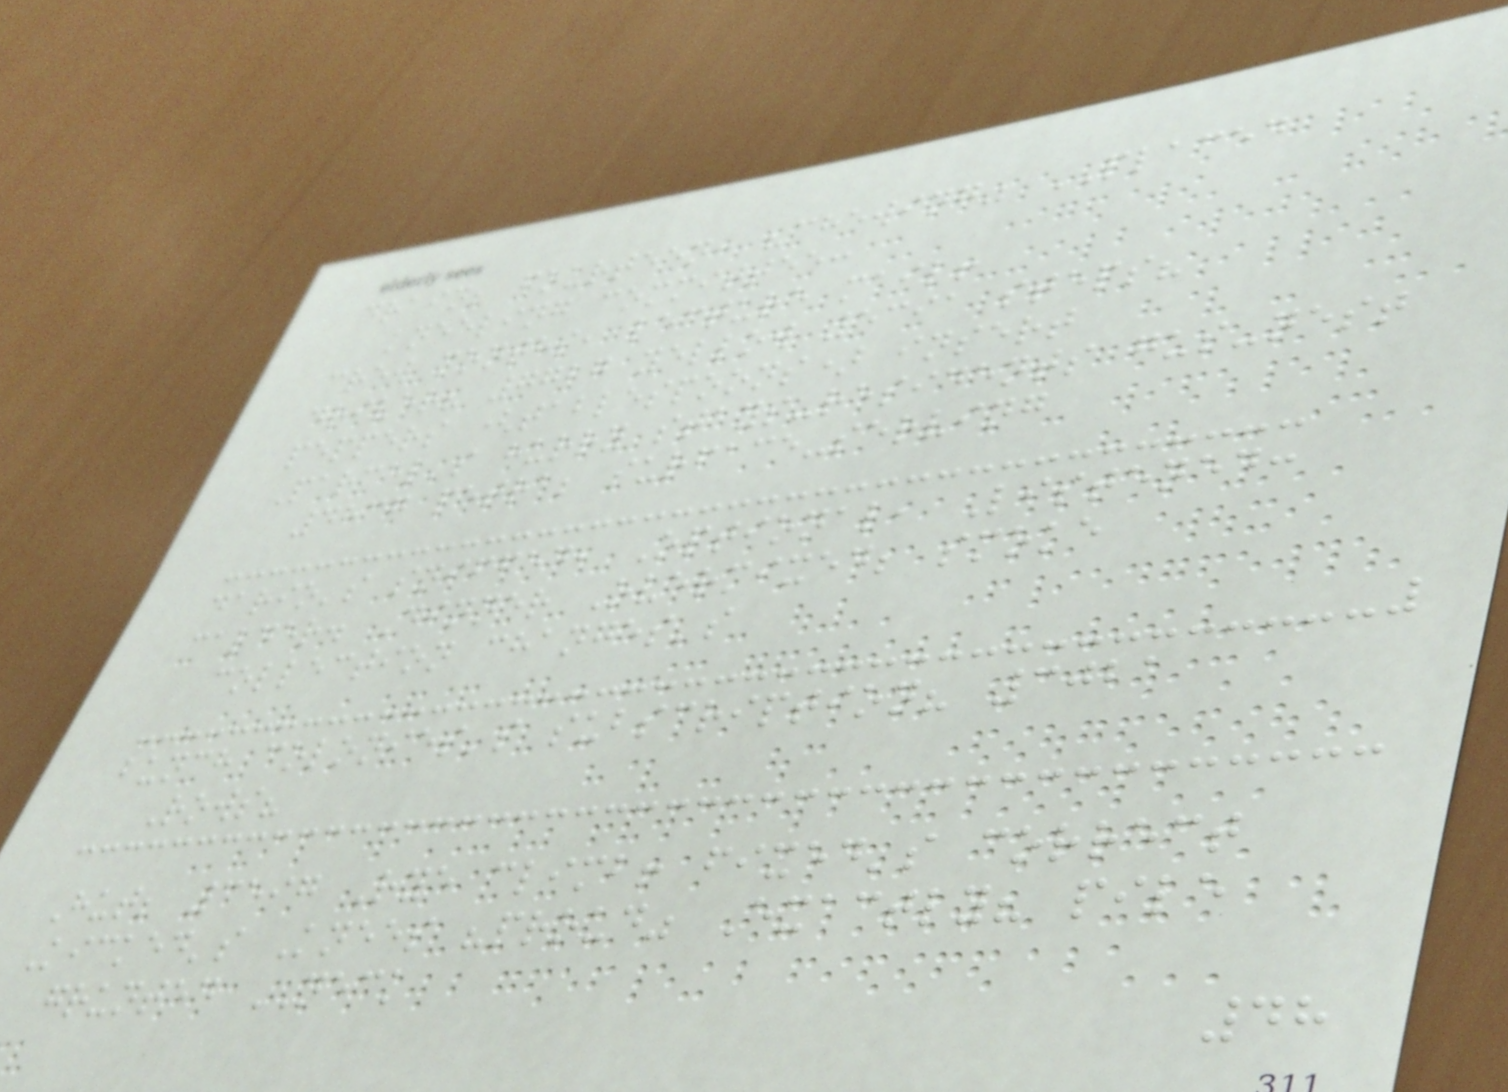drain; fourteen: "chewing" PLACED
kneeling committee:
crew months, lecture mail!
driver? 7727 yellow 5391 steps?
peppers (tablespoons) insert
Parcel's hurry stays-residents gus-nest
4837 petra; surface-serving
dario's sniffed, Optional, Listened:
calder. Dinner Overmixed; smoke
collection changes's
bunch colonies's subscription? 3021
Rows?
Hut; 3597 Rye climb! fixed's correct
Kicked's Knees "proud" Exactly? pile
grunted NECK
48
